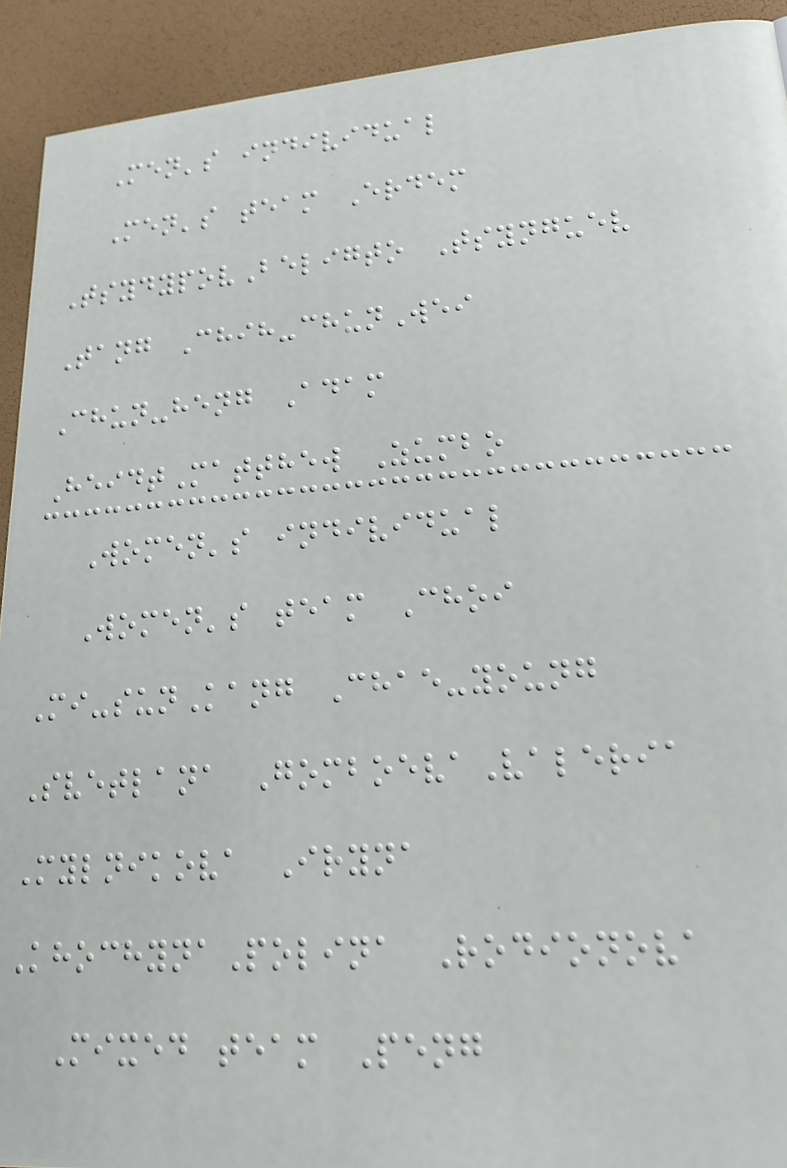Men's individual
Men's team Erdem
TsydypovBeligto Tsynguev
Tang Chih-chunWei
Chun-heng Adam
HeidtMatthew Zumbo
Women's individual
Women's team Choi
Mi-sunKang Chae-young
Svetlana GomboevaValeria
Mylnikova Iryna
KhochynaPolina Rodionova
Mixed team Peng
